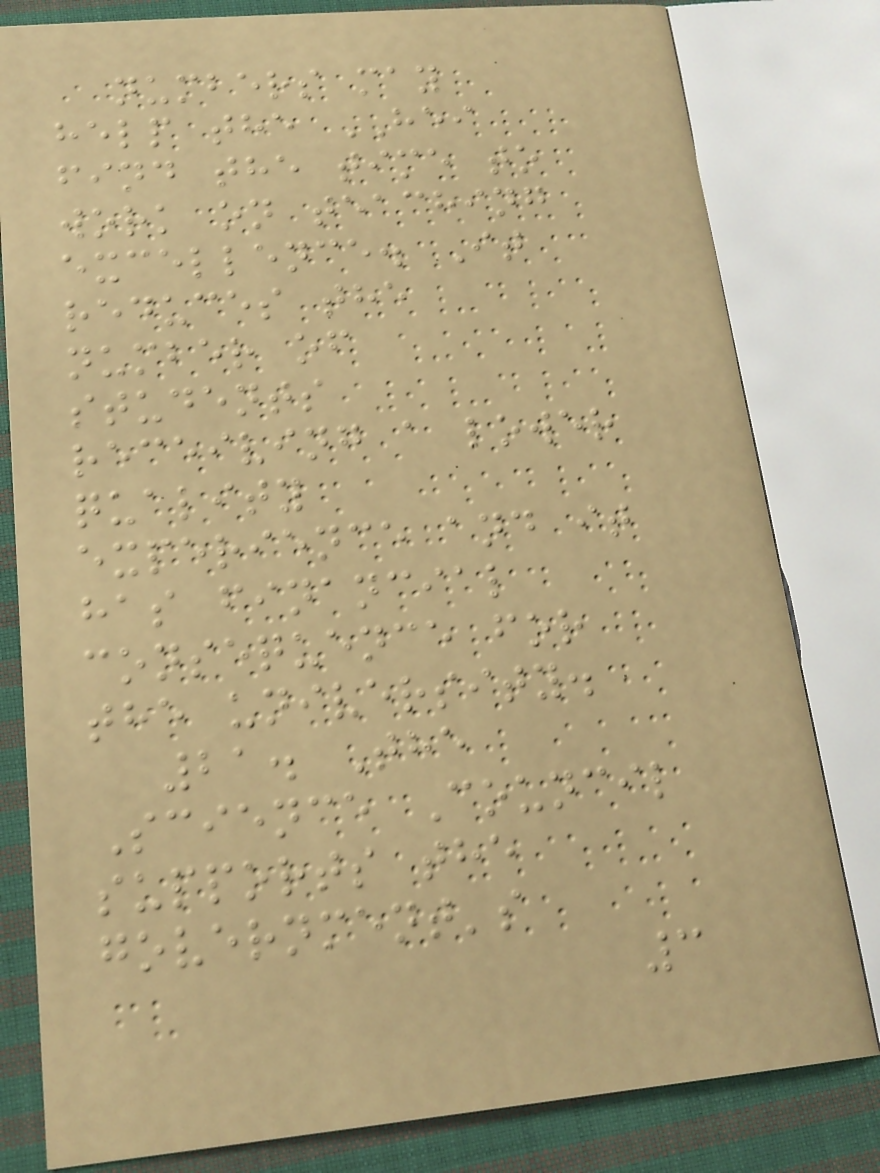numbers may
help the HEI
find the time to
work on teaching
excellence. It
reduces the
number of
students
receiving a lower
quality
experience and it
has financial
consequence for
the university.
21. The
Science Council
supports the
government's
3
